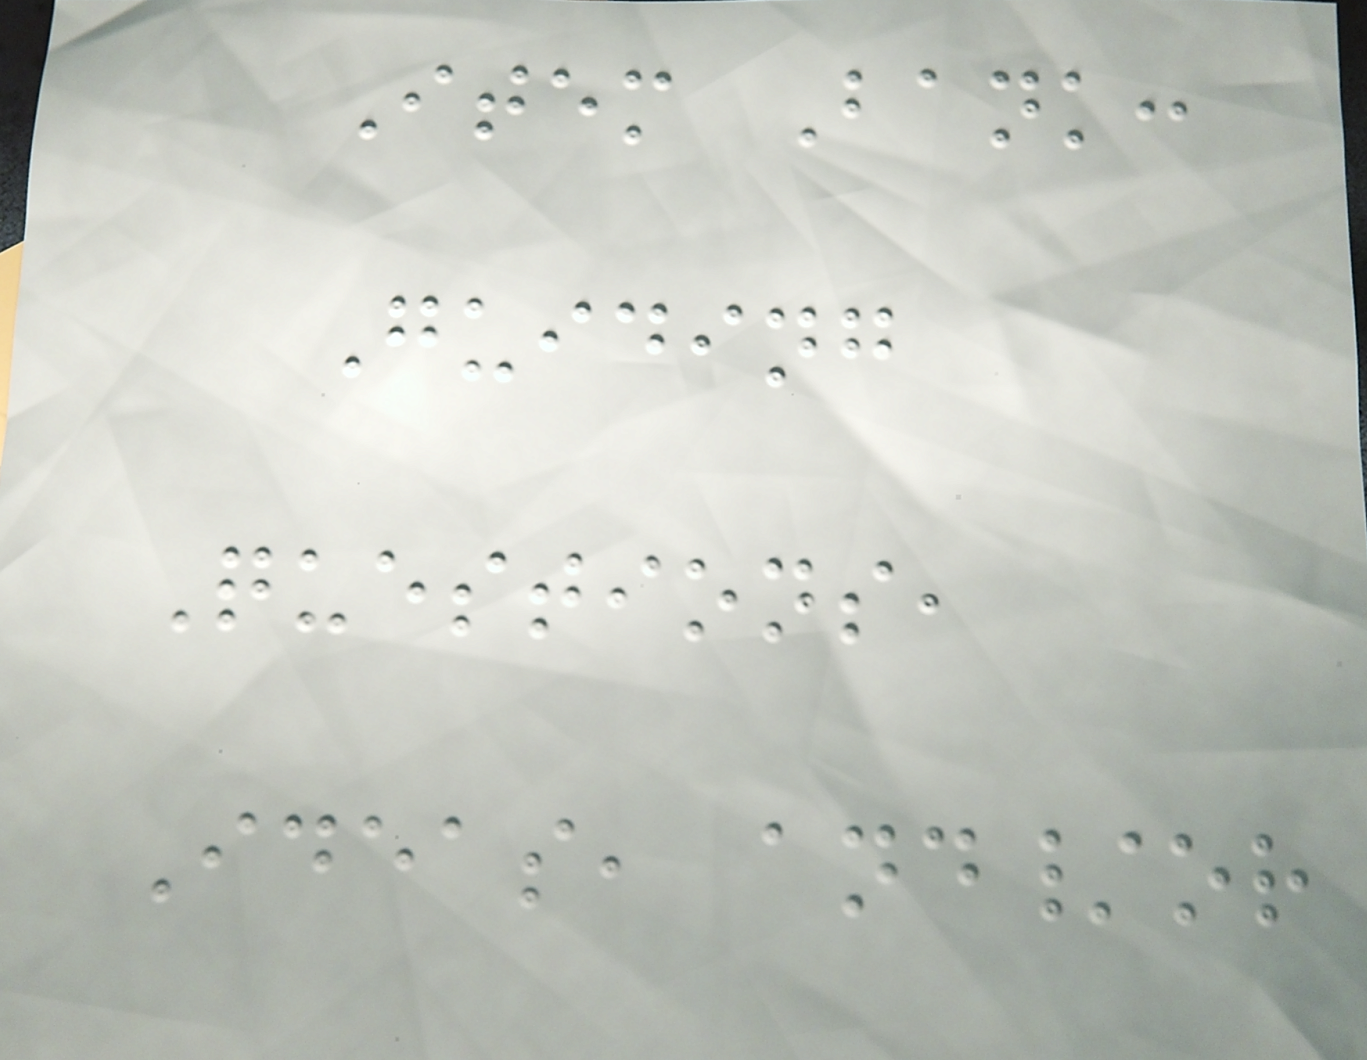Item Bank:
Guiding
Questions,
Ideas, and/or
